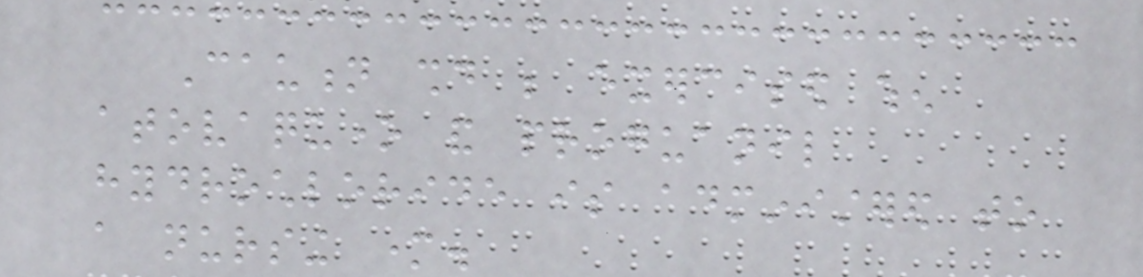Caution should be exercised when
atovaquone and proguanil
hydrochloride is administered to
a nursing mother.
